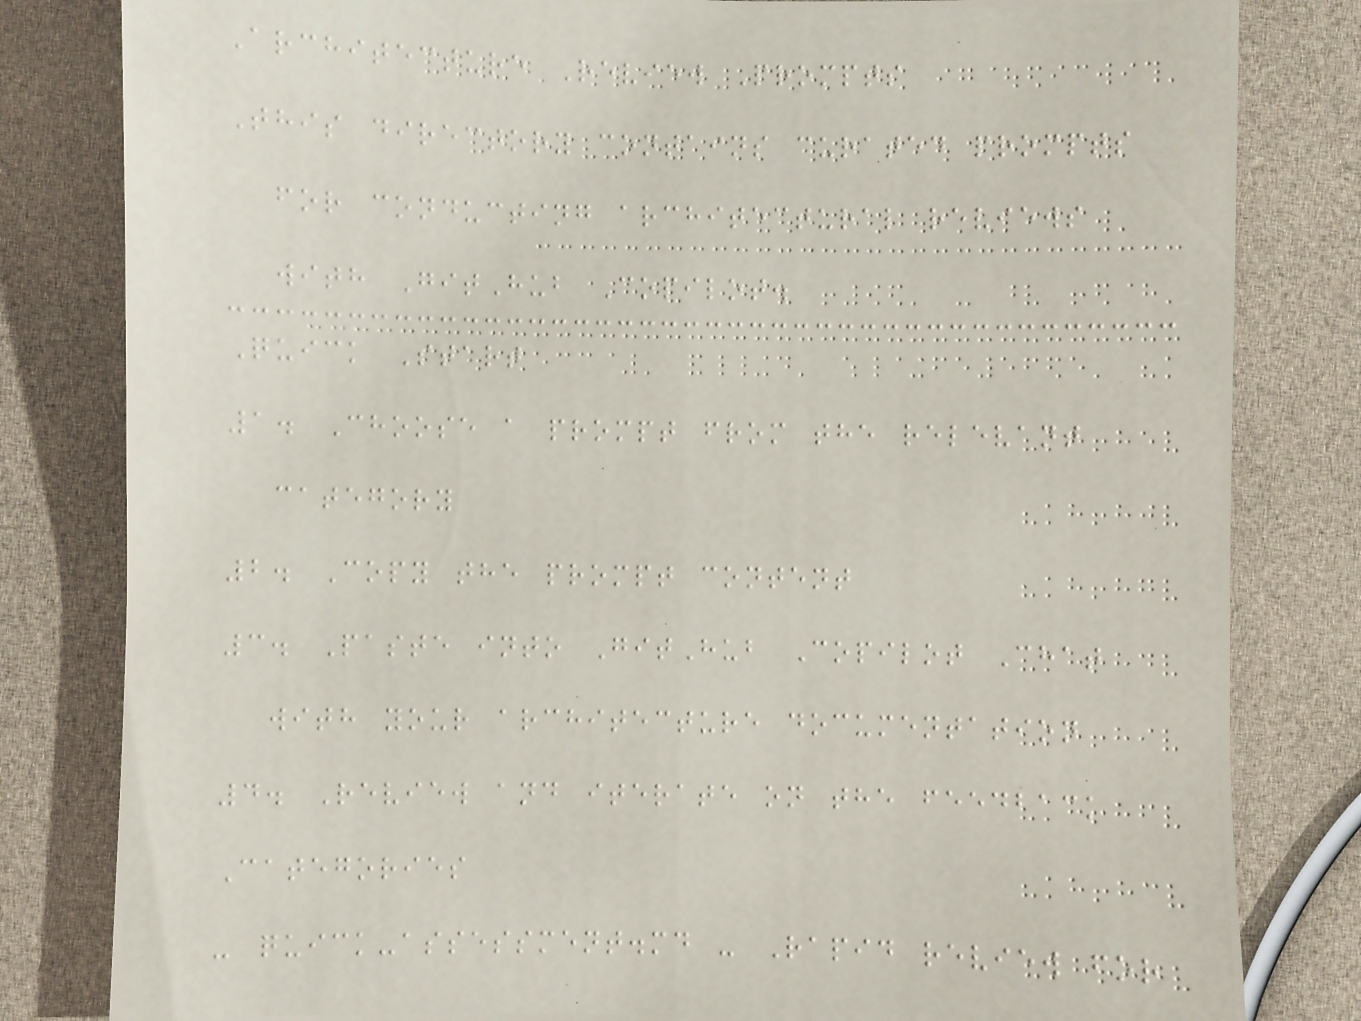Architecture Review Prompts
This directory contains curated prompts
for conducting architectural reviews
with GitHub Copilot.
Quick Start
1. Choose a prompt from the relevant
category
2. Copy the prompt content
3. Paste into GitHub Copilot Chat
with your architecture documentation
4. Review and iterate on the feedback
Categories
- quick-assessment.md - Rapid review for
